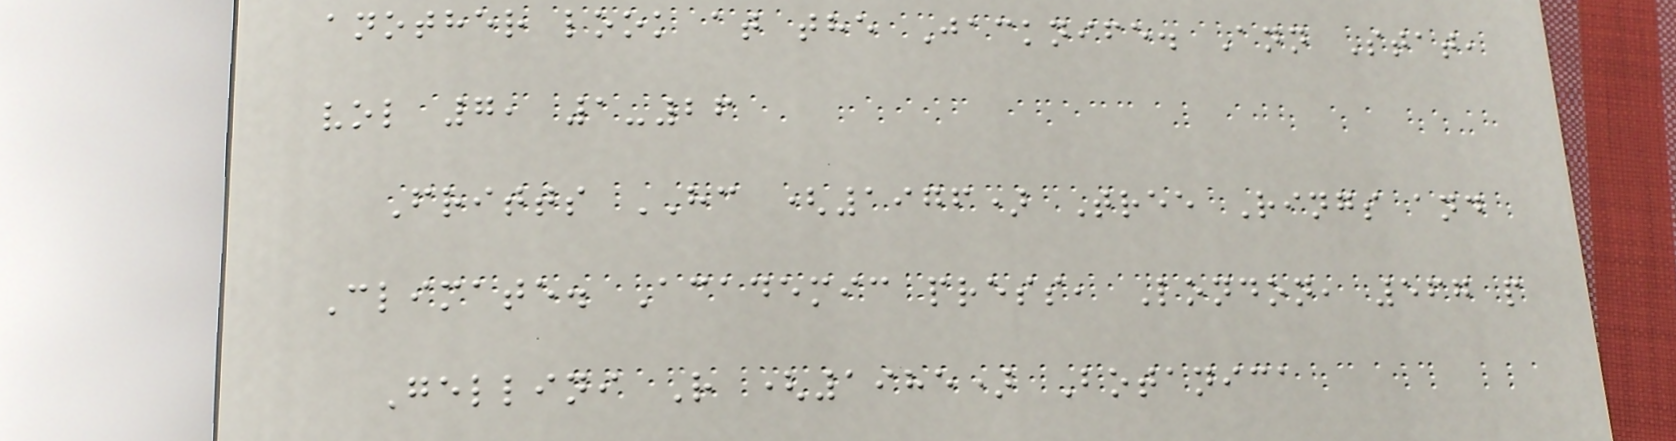another look at the Jacknife. Ann Stat,
vol 7, 1-26
Fritts HC (1976) Tree Rings and
Climate. Academic press, London, 567 p
Gellini R (1985) Botanica
